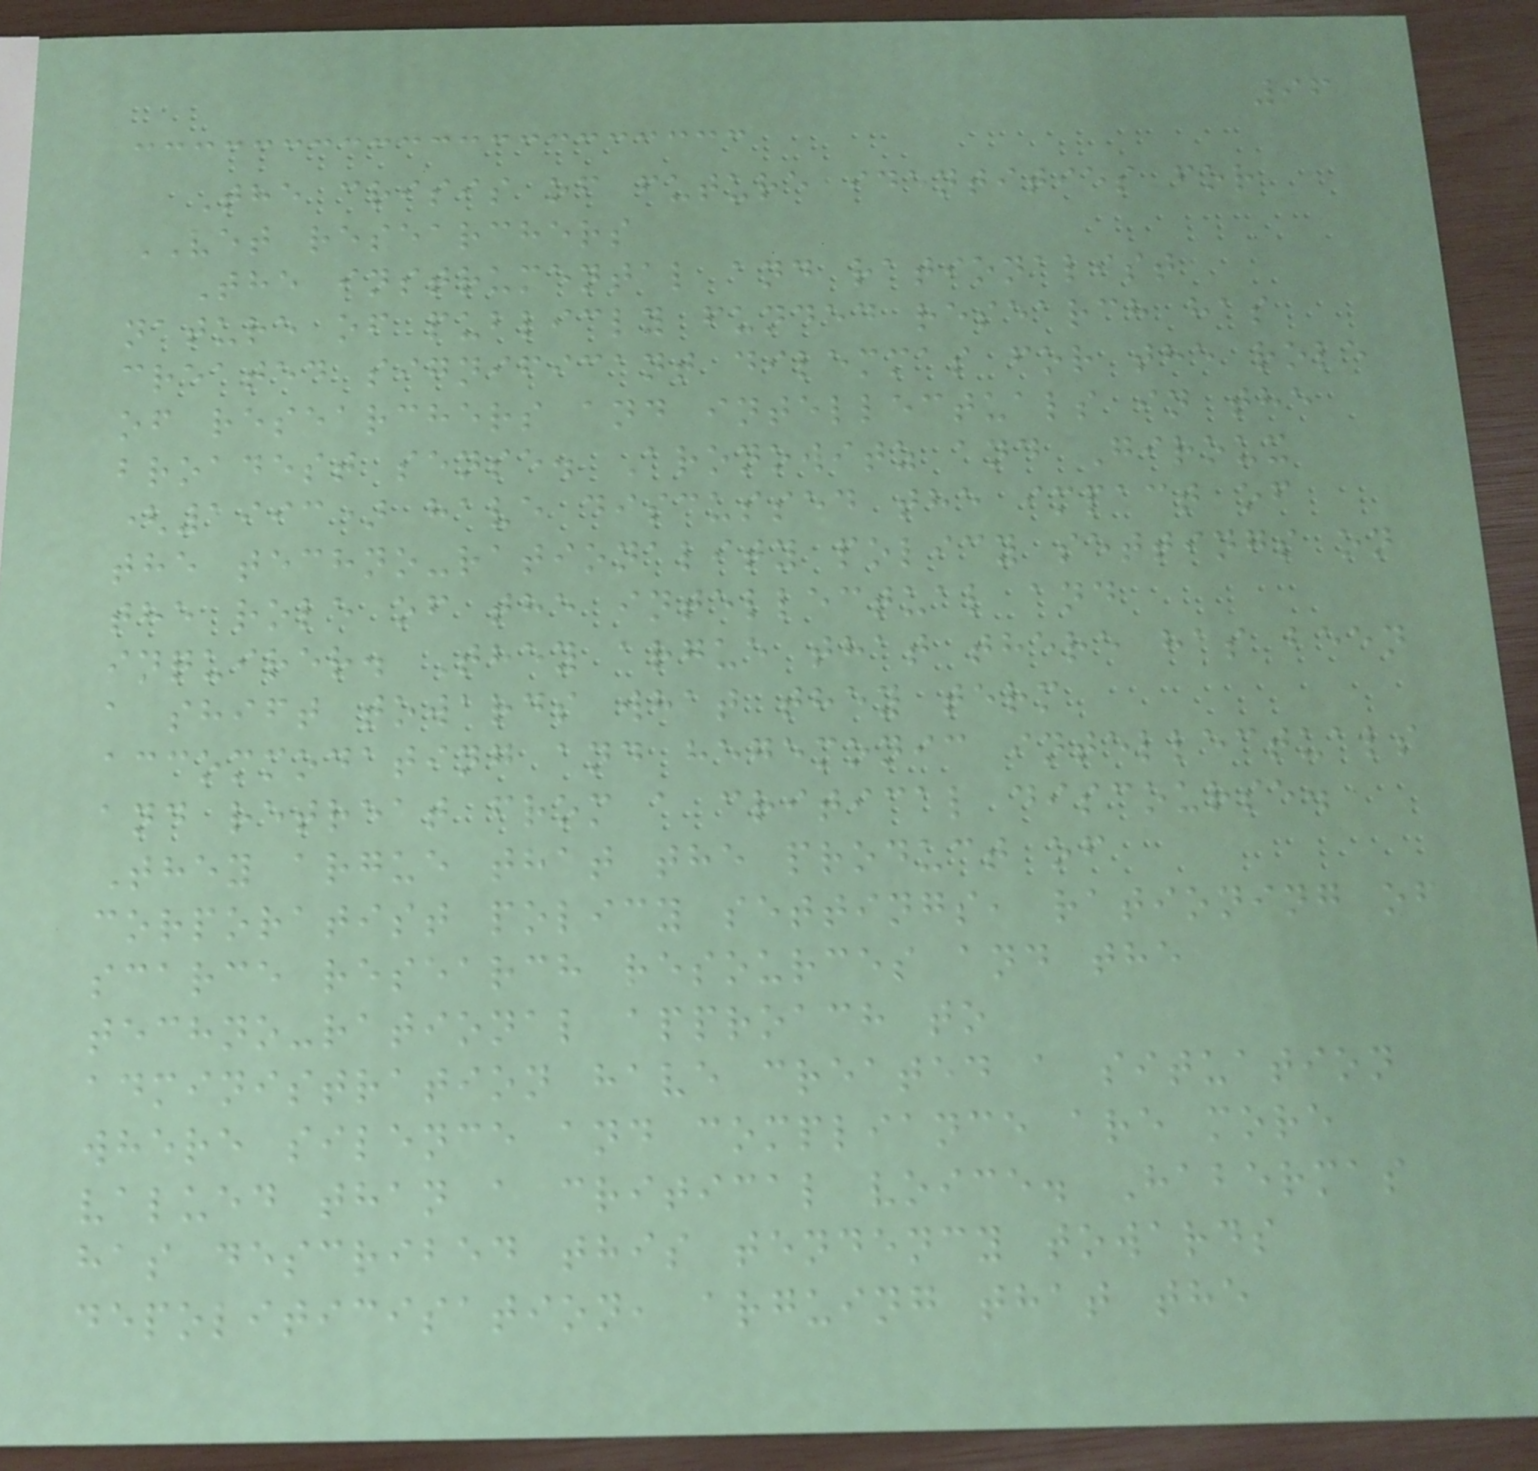96
The crisis of future identities for
VET researchers
The instrumental and rationalist
nature of publicly funded research has
created significant dilemmas for the role
of researchers and intellectuals in the
broadest sense. Aronowitz and Giroux
(1993) have discussed the impact of
the techno-rationality policy settings on
the role of the intellectual and
inquirer. They argue that there has been
a shift towards what they term
accommodating and hegemonic intellectuals
and retreat from a critical discourse.
They argue that the product of
corporatist policy settings, rationing of
scarce research resources and the
techno-rational approach to
administration have created a situation
where silence and compliance are more
valued than a critical voice. Habermas
has described this tendency towards
depoliticisation, arguing that the
